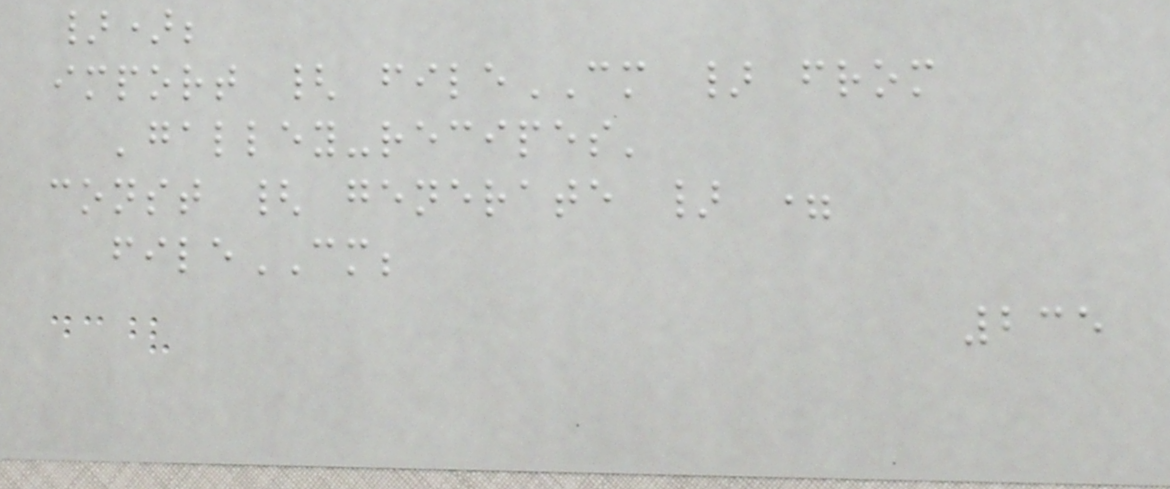});
import { fileCM } from
'galley-recipes'
const { generate } =
fileCM;
235
